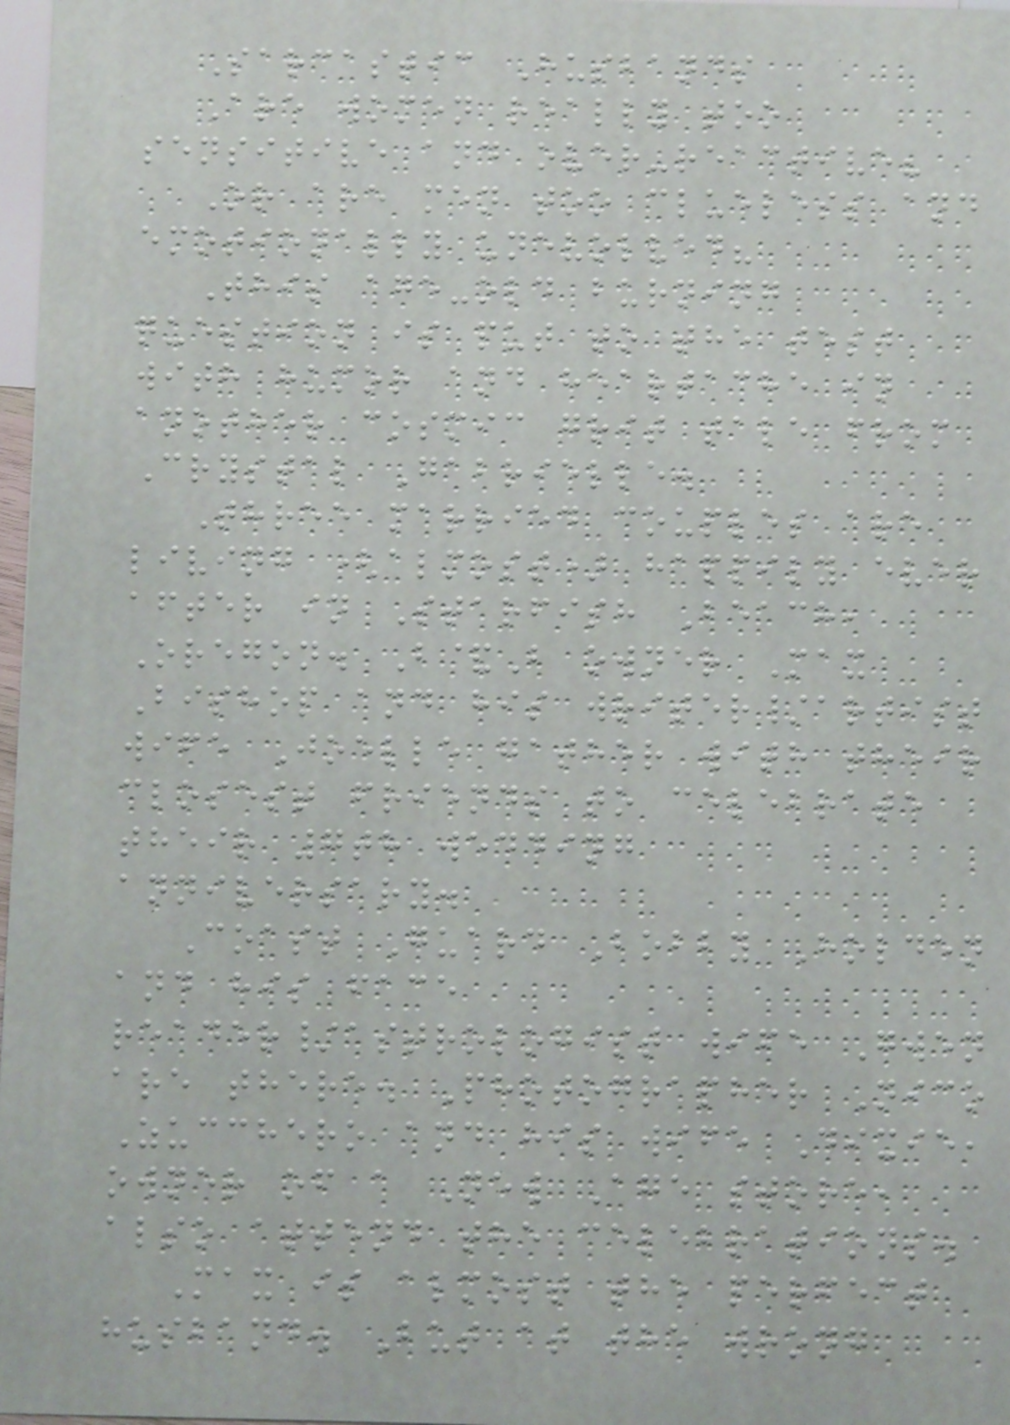Sarcastic Husbands
Are women really too
sensitive and over-reactive?
Or are men too clueless and
emotionally unevolved?
This age-old burning
question is put to the test
with humor and heartache in
another cosmic grit tale from
Crystal Gabrielle.
Three married couples are
living (almost) happily ever
after in Starfish Beach,
Oregon. B&B owner Max
Bishop and his writer/artist
wife Joelle gather with their
closest friends to celebrate
their 7th wedding
anniversary.
Coast Guard Bobby Holden
and his face
reader/astrologist wife Gwen
are there. Photographer Nico
Zucchero and his wife Dixie,
owner of a New Age store,
also attend the celebrations.
Max is almost the perfect
husband. But at the wrong
